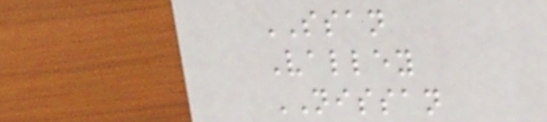SSAN
Valley
NISSAN
